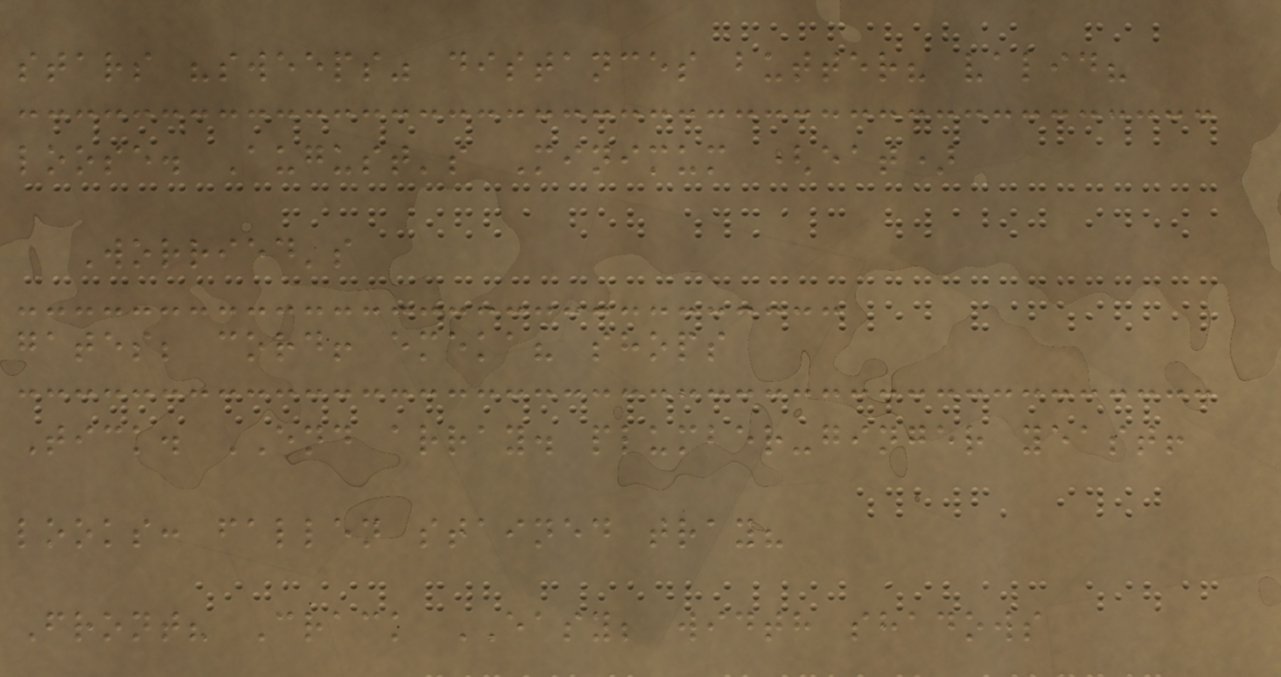stars "sweeps" distances butter? valid?
loose. August's Minimum (eat)
Worried's
gates; cord! emeka? shops
Tick. END array. plumber-ginger yeast!
looks: fallen stained tray?
Front? Crack EASY; width shadows
